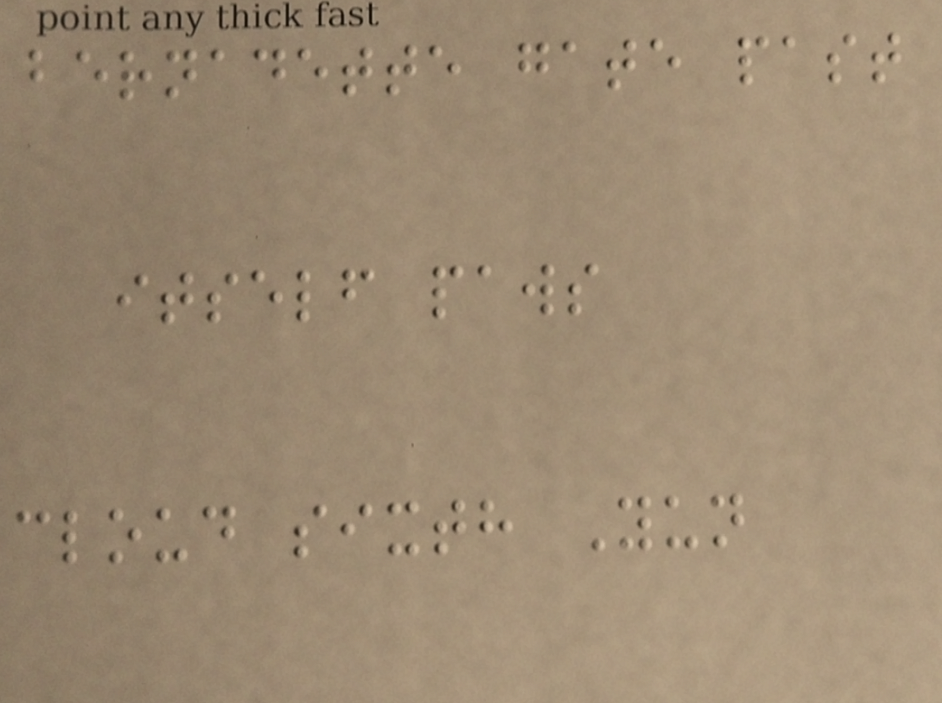bernadette gate past
itself paws
cloud sixth Yun
